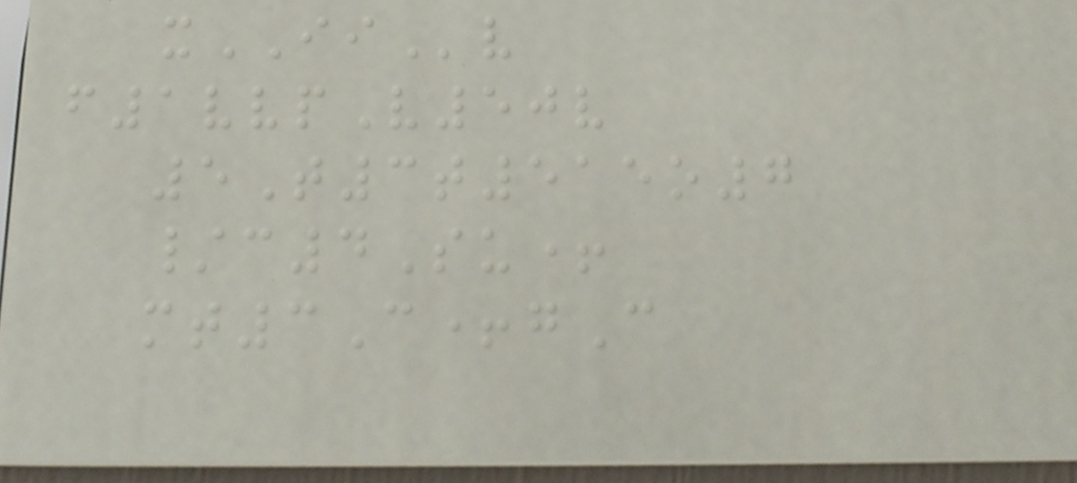xIIv
f1vvpV50v
5T3t515o7
/c4Su+
mt3C+gC
